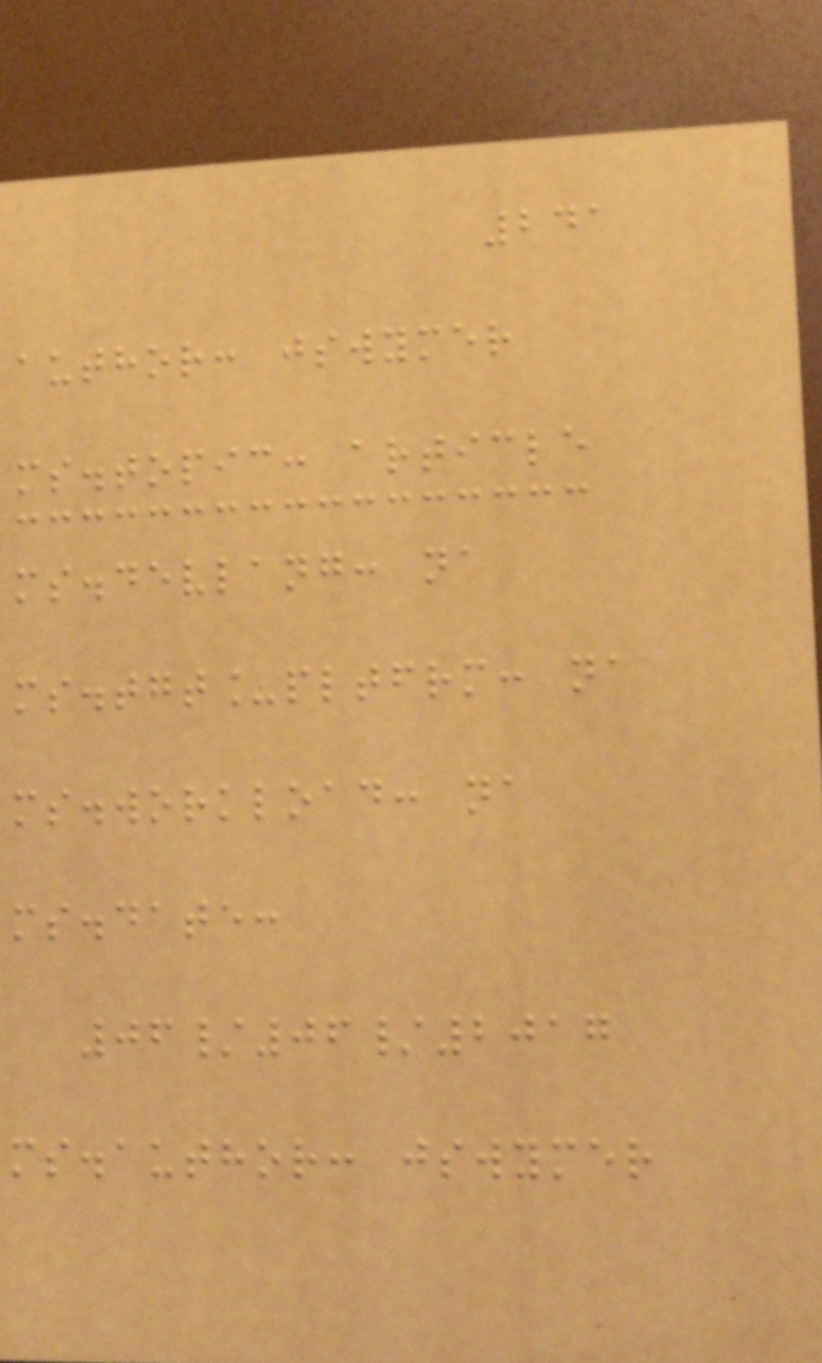241
author: jswymer
ms.topic: article
ms.devlang: na
ms.tgt_pltfrm: na
ms.workload: na
ms.date:
06/06/2017
ms.author: jswymer
